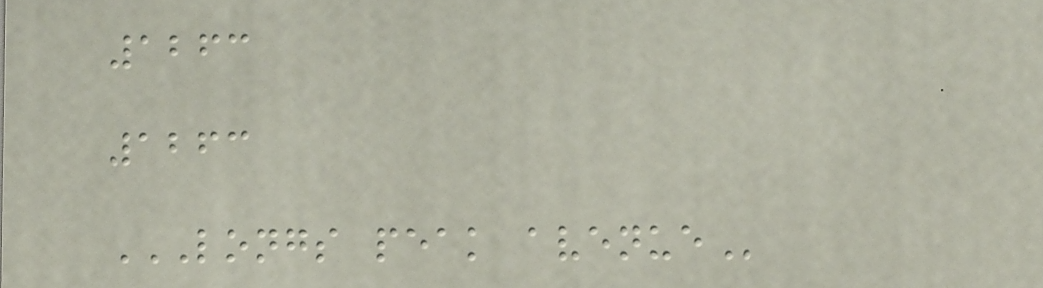1263
1263
LONGS PEAK AVENUE
